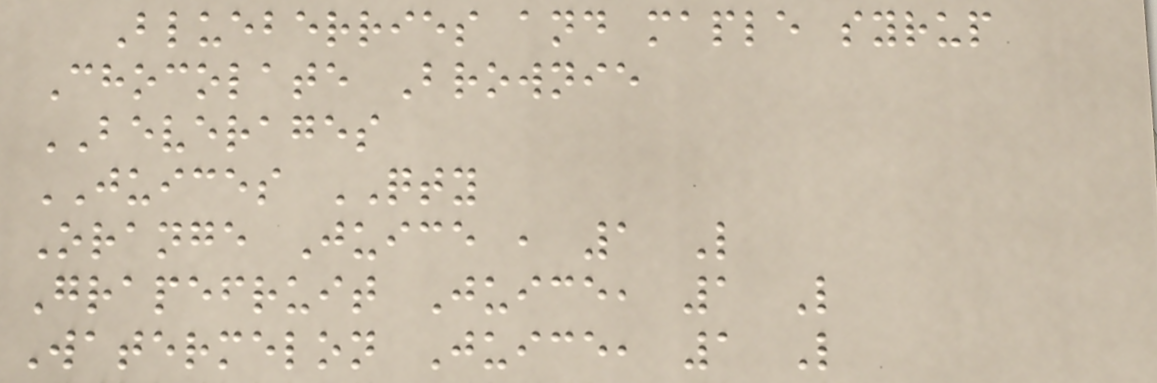Blueberries and maple syrup
Chocolate Brownie
BEVERAGES
JUICES QTY
Orange Juice , 1 L
Grapefruit Juice, 1 L
Watermelon Juice, 1 L
